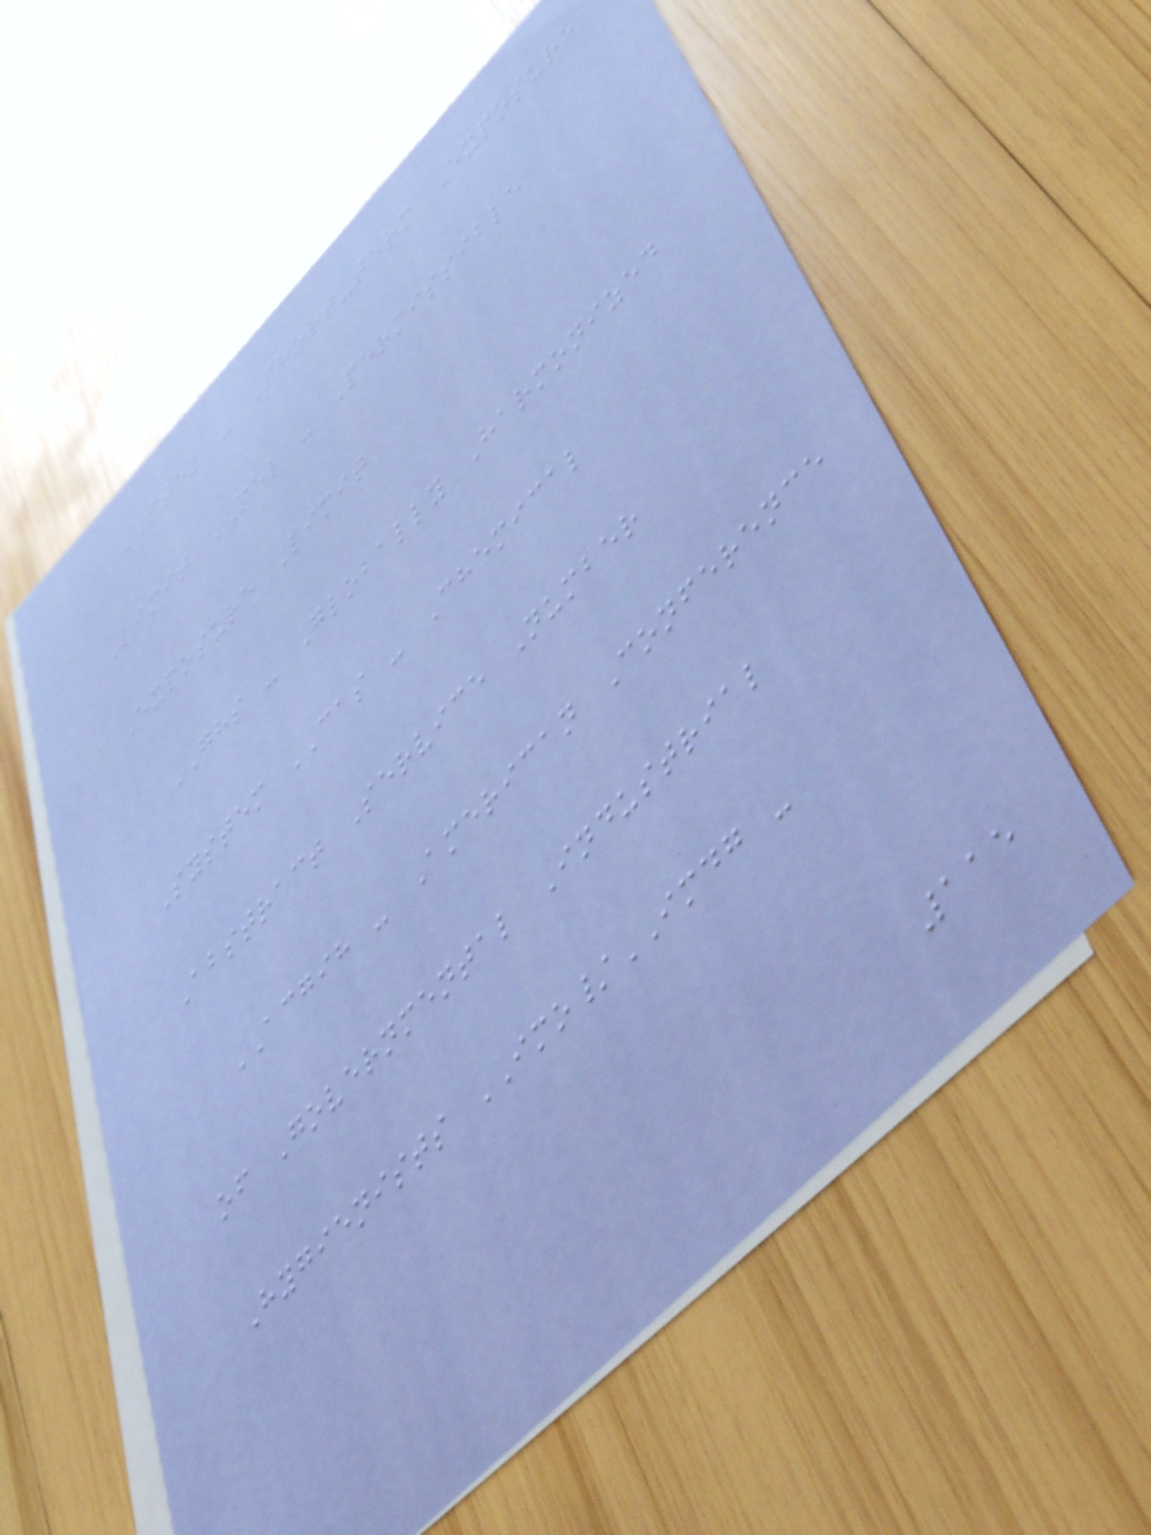STEL - Short-term Exposure
Limit PEL - Permissible
Exposure Limit
GHS - Globally Harmonized
System CAS - Chemical
Abstract Service Number
ACGIH - American Conference
of Governmental Industrial
Hygienists IMO/IMDG -
115
